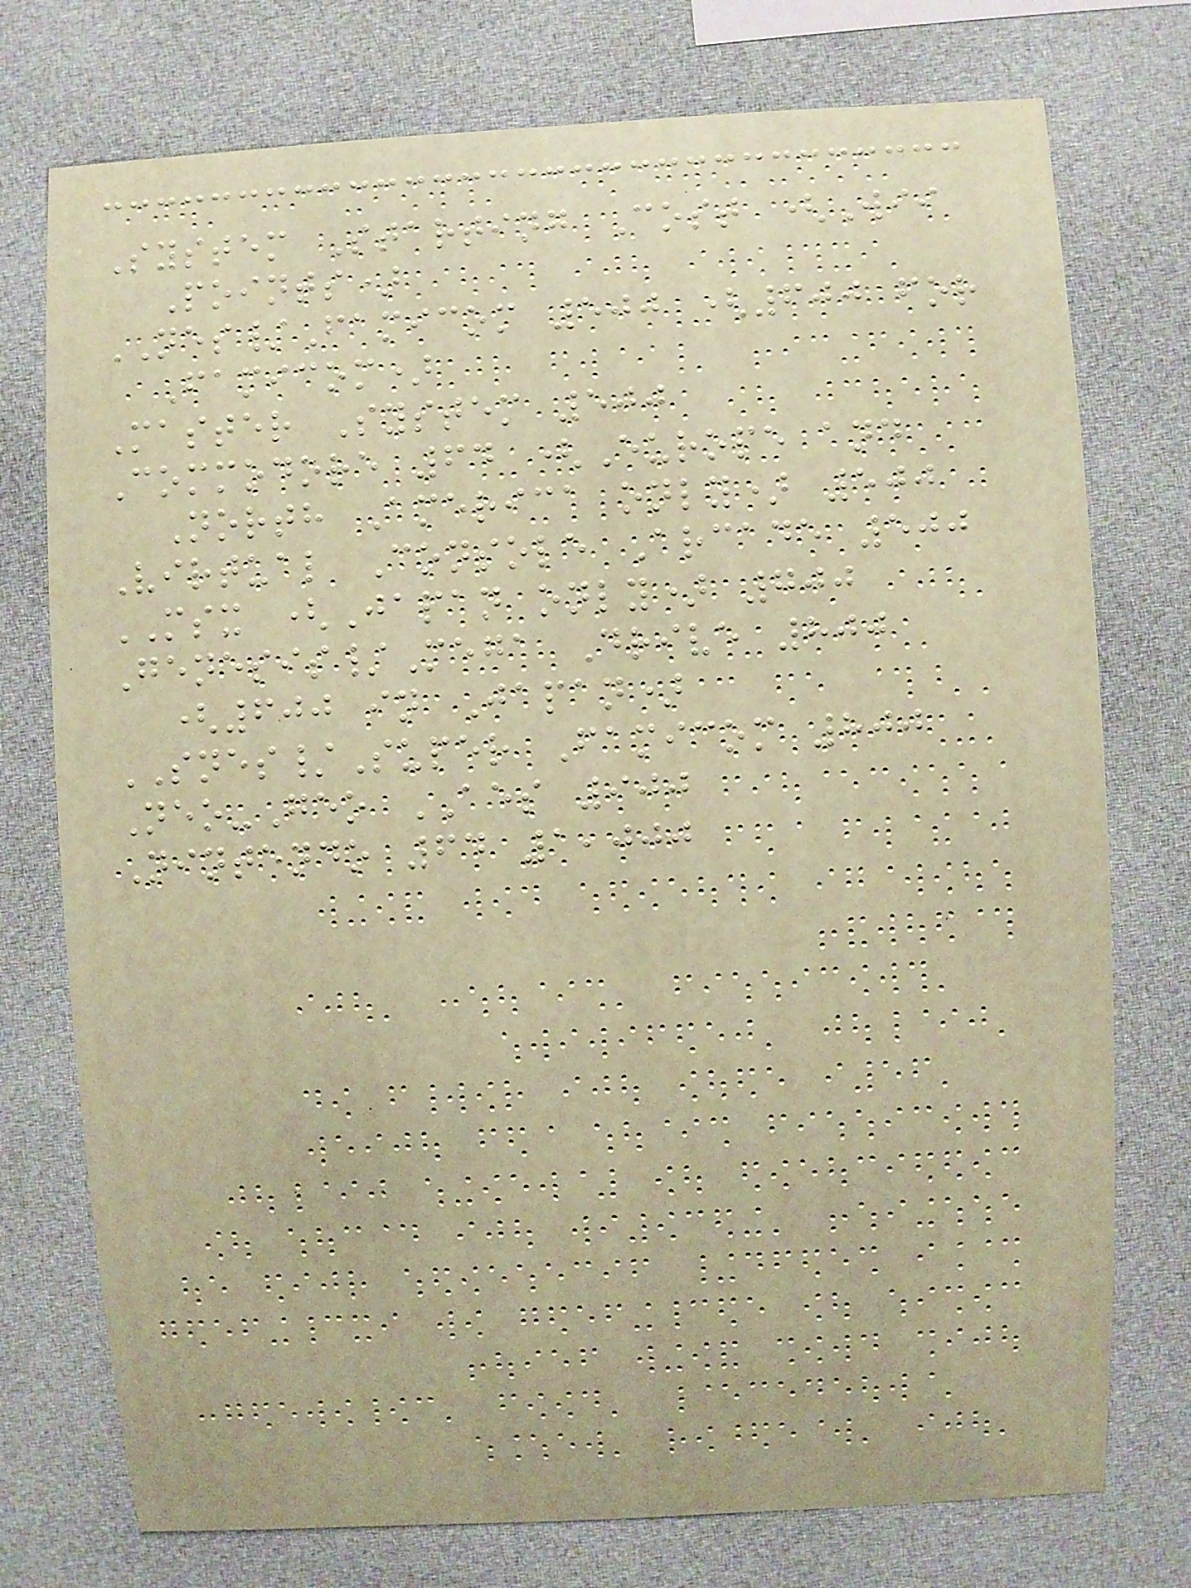System Starting Cost (Wii
Points)
NES/Famicom 500 (600 for
Famicom)
Master System 500
Commodore 64 (Europe and
North America only) 500
Virtual Console Arcade 500
MSX (Japan only) 700
Genesis/Mega Drive 800
(600 in Japan)
SNES/Super Famicom 800
Neo-Geo AES 900
Nintendo 64 1,000
